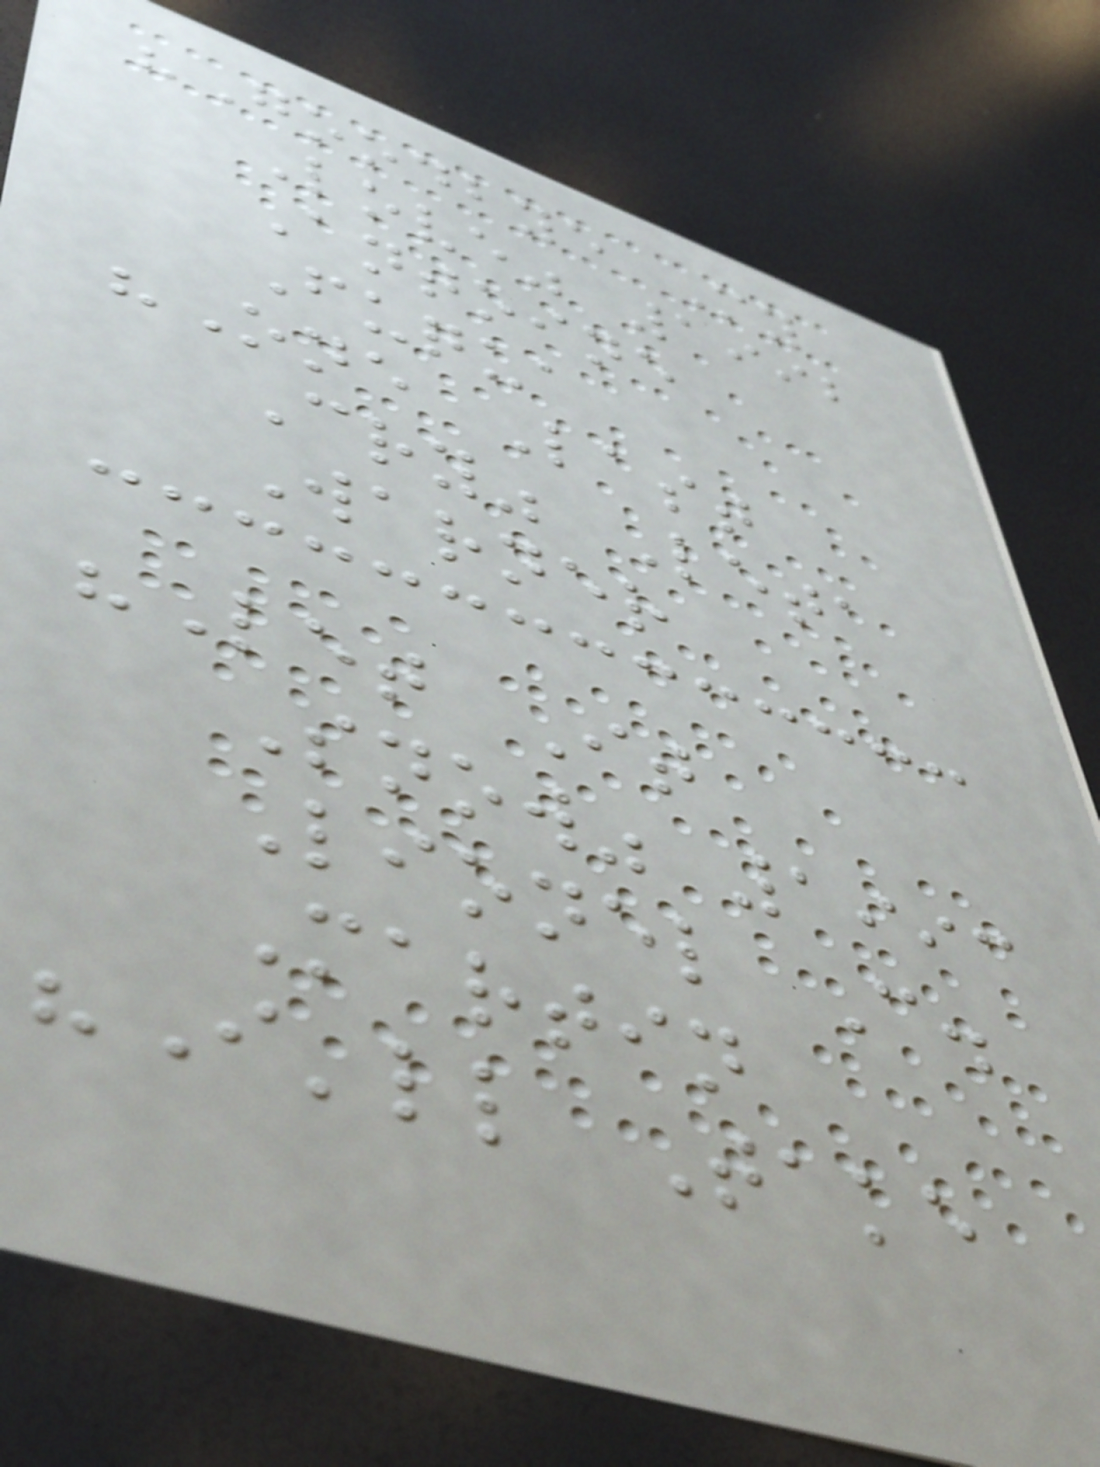"Goodbye My
Love" 1992
Antoine
Fuqua
"One Last
Cry" Leta
Warner
"Let It
Snow" 1993
Lionel C.
Martin
"I'll Take
